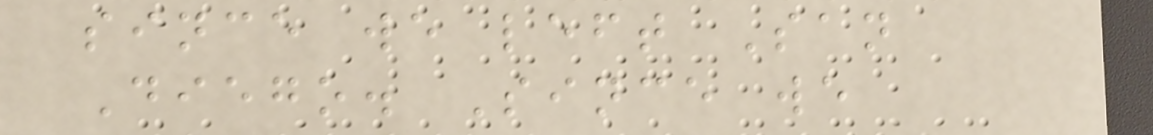since we left San
Diego. Since we
